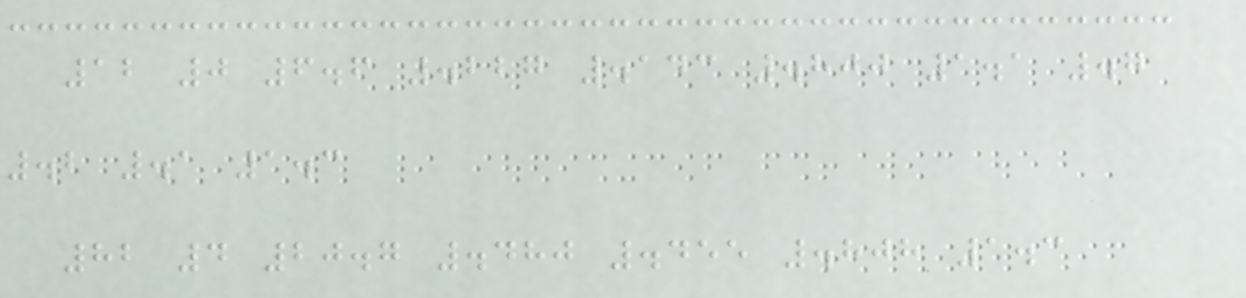12 0 6.6 .227 .143 .800 1.1 .7
.2 .1 1.3
82 4 20.7 .480 .455 .808 1.3
